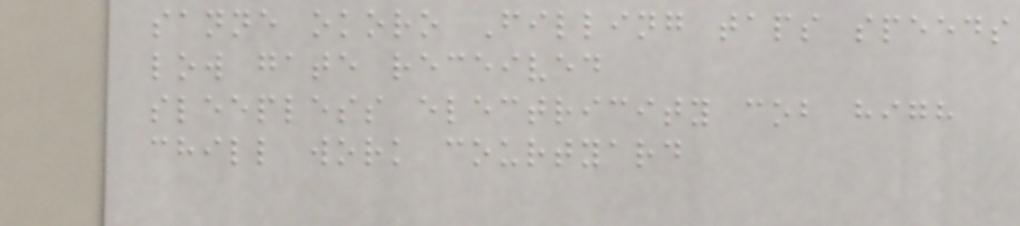sanne okoro Filling taps speeds
low gate received
sleepless electricity cob high
chill work courtyard
